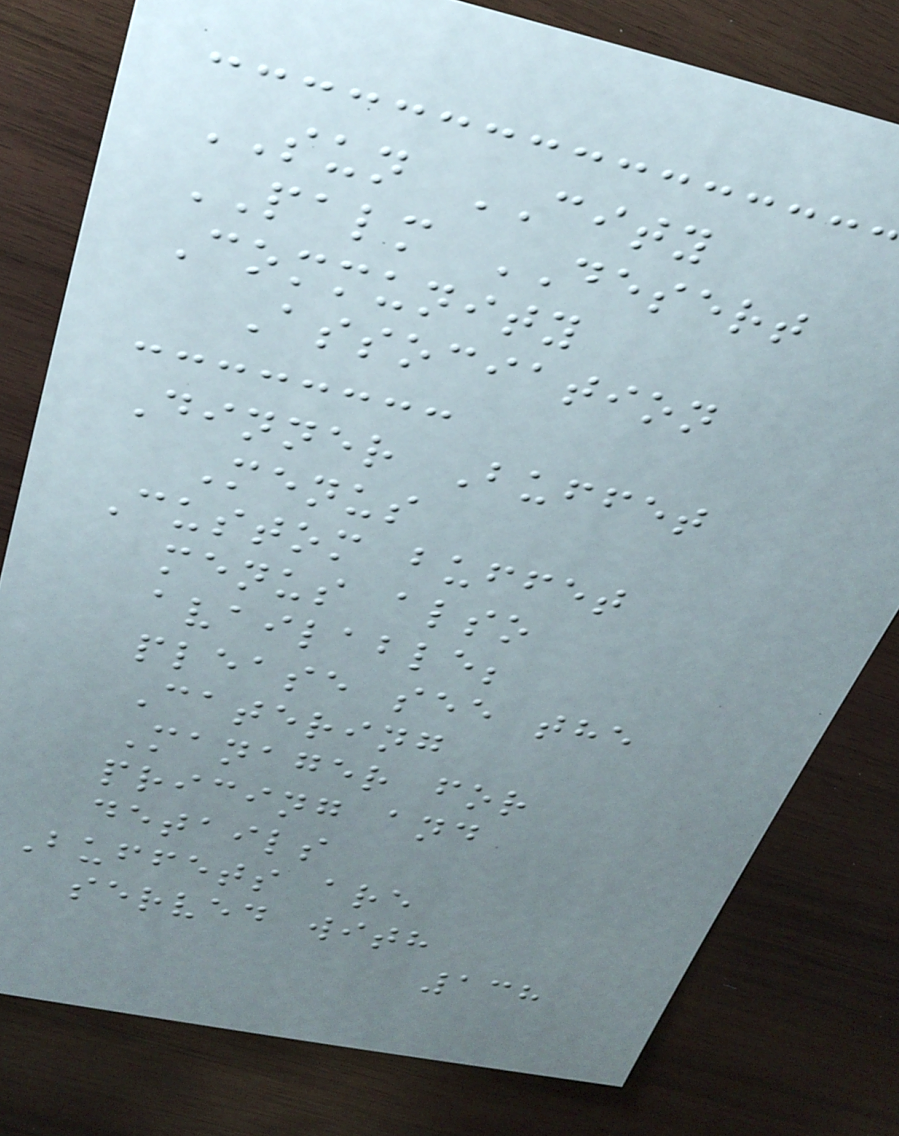SUN CITY
PALM DESERT
Community
Association
Dinner Buffet
Menus
Custom buffet
menus also
available;
please see the
Catering
Manager for
pricing and
details
Buffets are
served with
138
